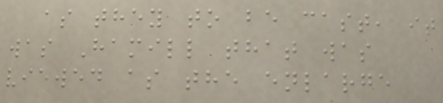as they to be cast, it
was Hamill that was
viewed as the enlarge
